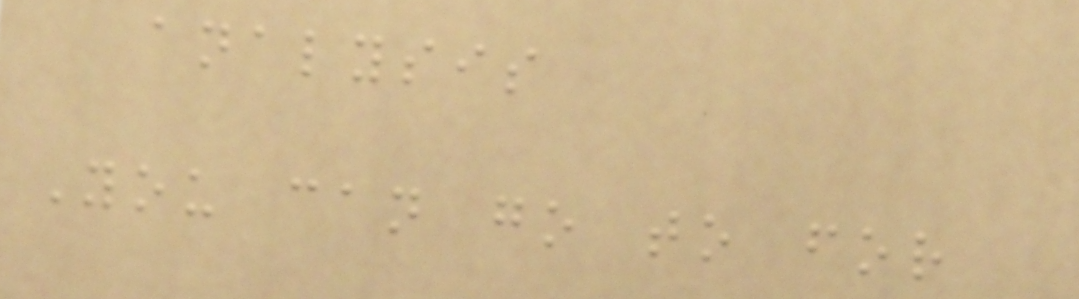analysis
You can go to for
